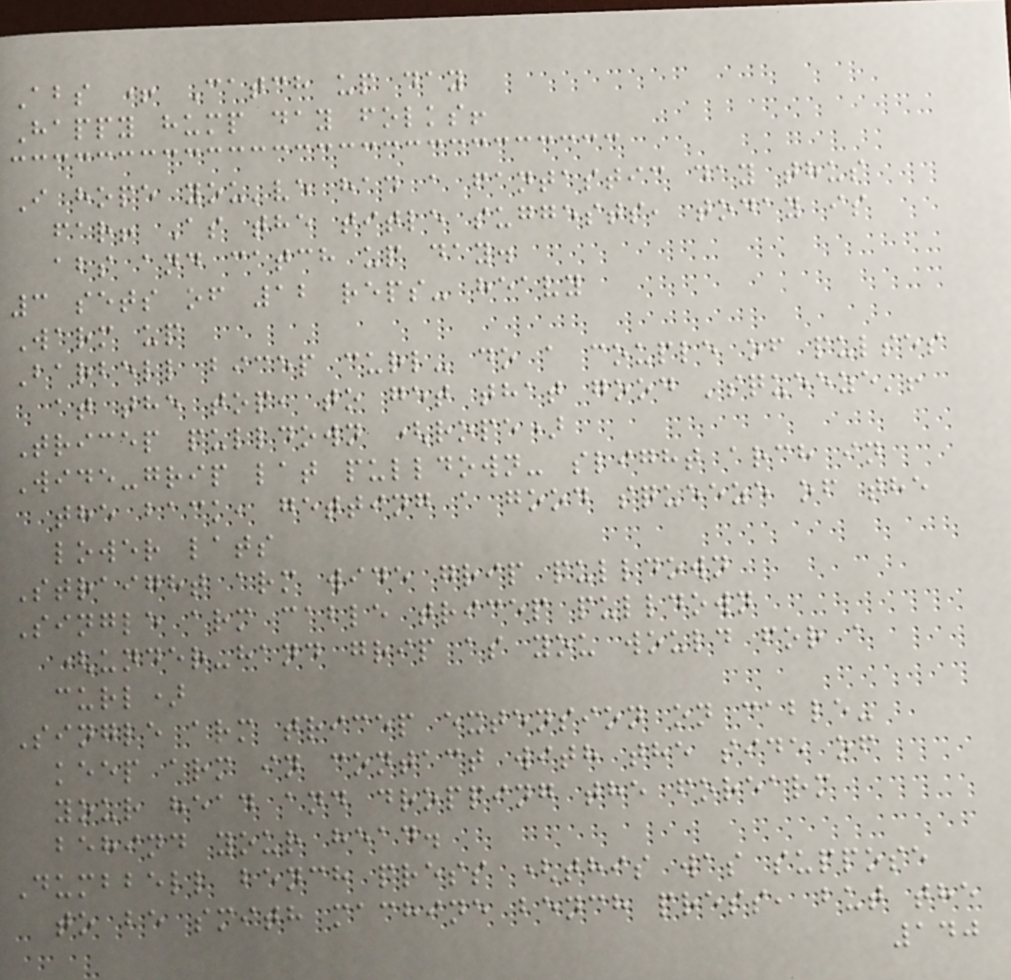Abs + Catch up day
Happy hump day folks!
I hope you've had a fantastic day thus
far! As the title suggests, today is
abs and catch up day.
3 sets of 12 reps- heavy
Warm up
Barbell bicep curl- do a couple of pulses
at the top, to get that good 'squeeze'!
Tricep pulldown (rope)
Wide-grip lat pulldown- slight arch in
the back, getting a good squeeze of the
lower lats
Straight arm wide grip pulldown
Single arm cable tricep pulldown
(under-hand grip as you would for a
curl)
Single arm tricep extension on cable-
keep arm in contact with the side of
your head and dropping the forearm
behind your head.
Dumbbell bench press (this was suppose
to be smith machine bench press, but the
140
